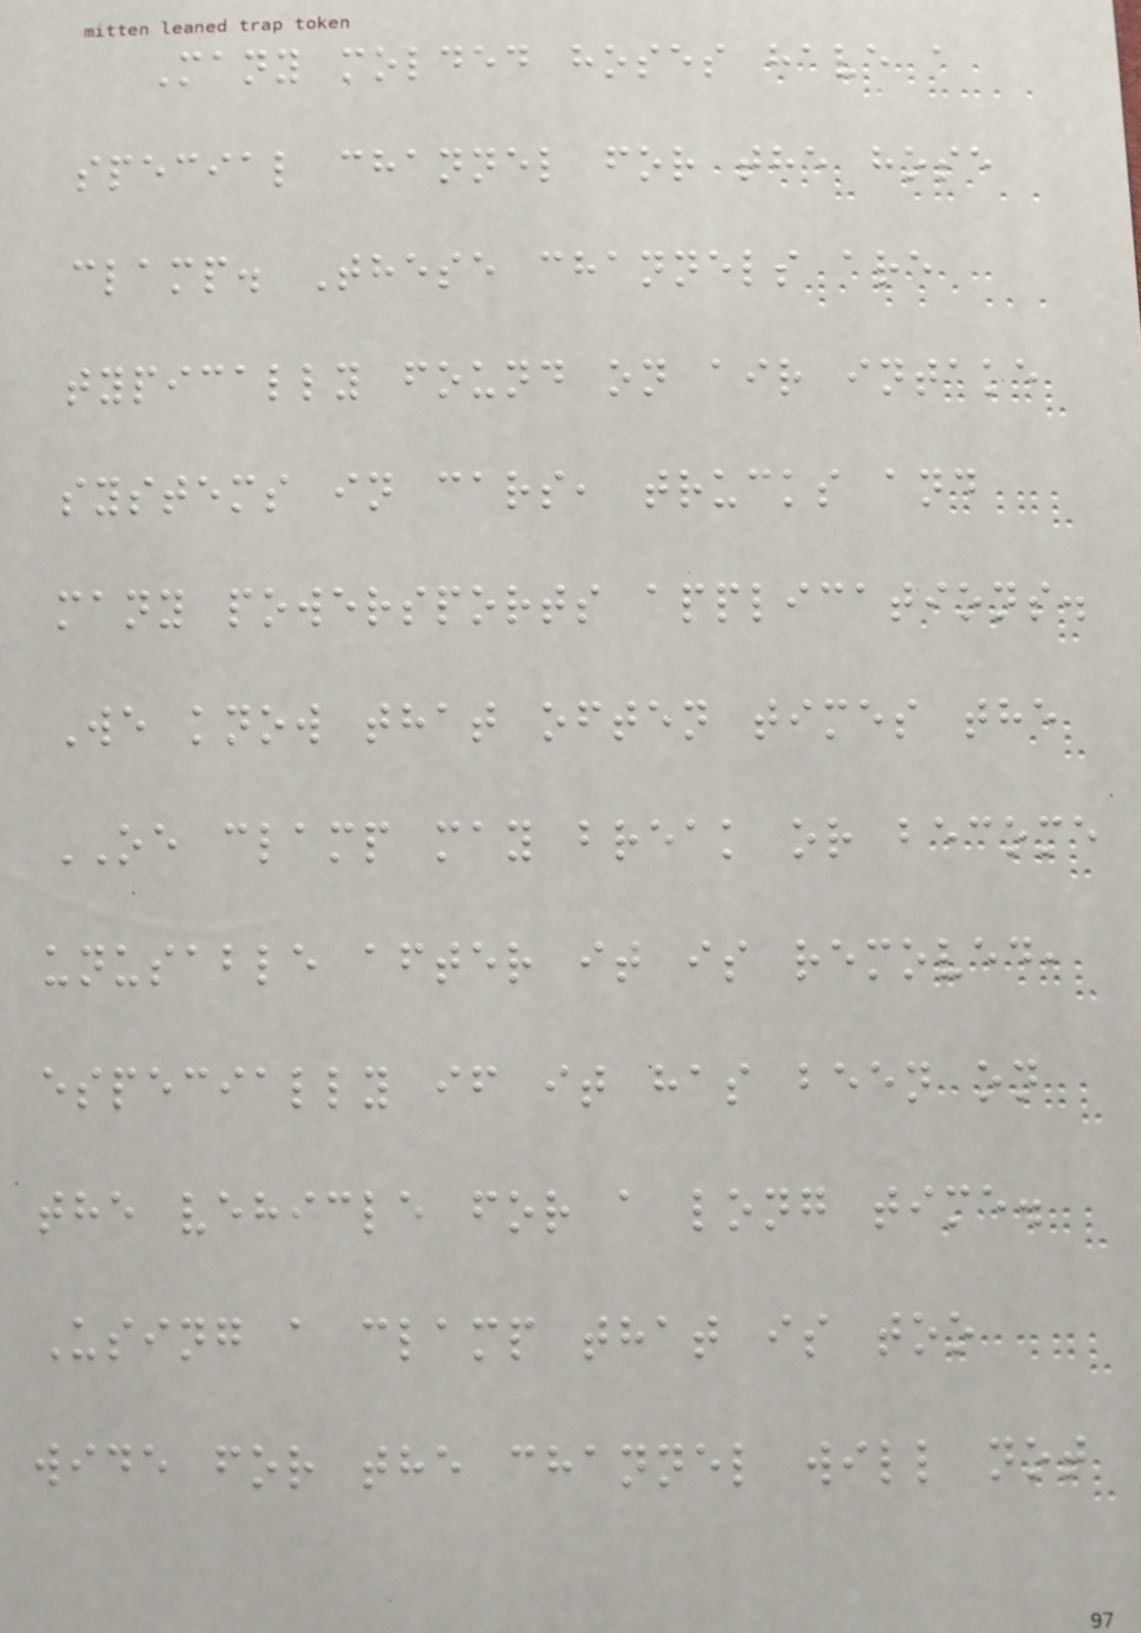Many molded hoses have a
special channel for the hose
clamp. These channels are
typically found on air intake
systems in cars, trucks and
many powersports applications.
We know that often times the
OE clamp may break or become
unusable after it is removed,
especially if it has been on
the vehicle for a long time.
Using a clamp that is too
wide for the channel will not
